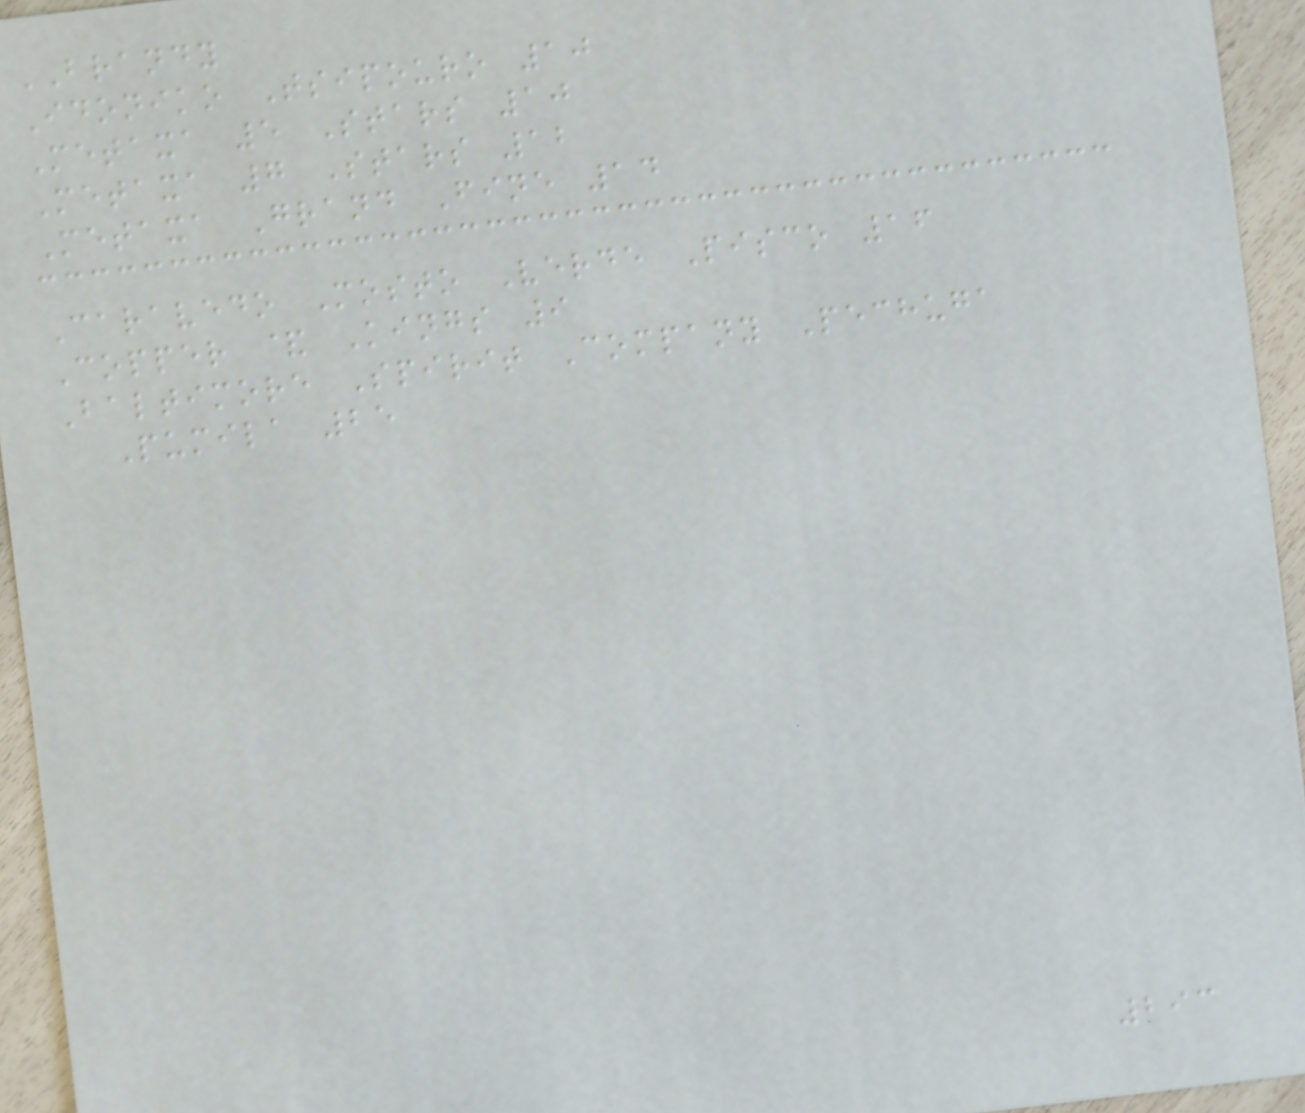BRANDY
Idoniko Tsipouro 10
Metaxa 5 Stars 10
Metaxa 7 Stars 12
Metaxa Grand Fine 14
Caravedo Mosto Verde Pisco 16
Copper & Kings 9
Baltimore Spirit Company Pechuga
Pumila 25
293
